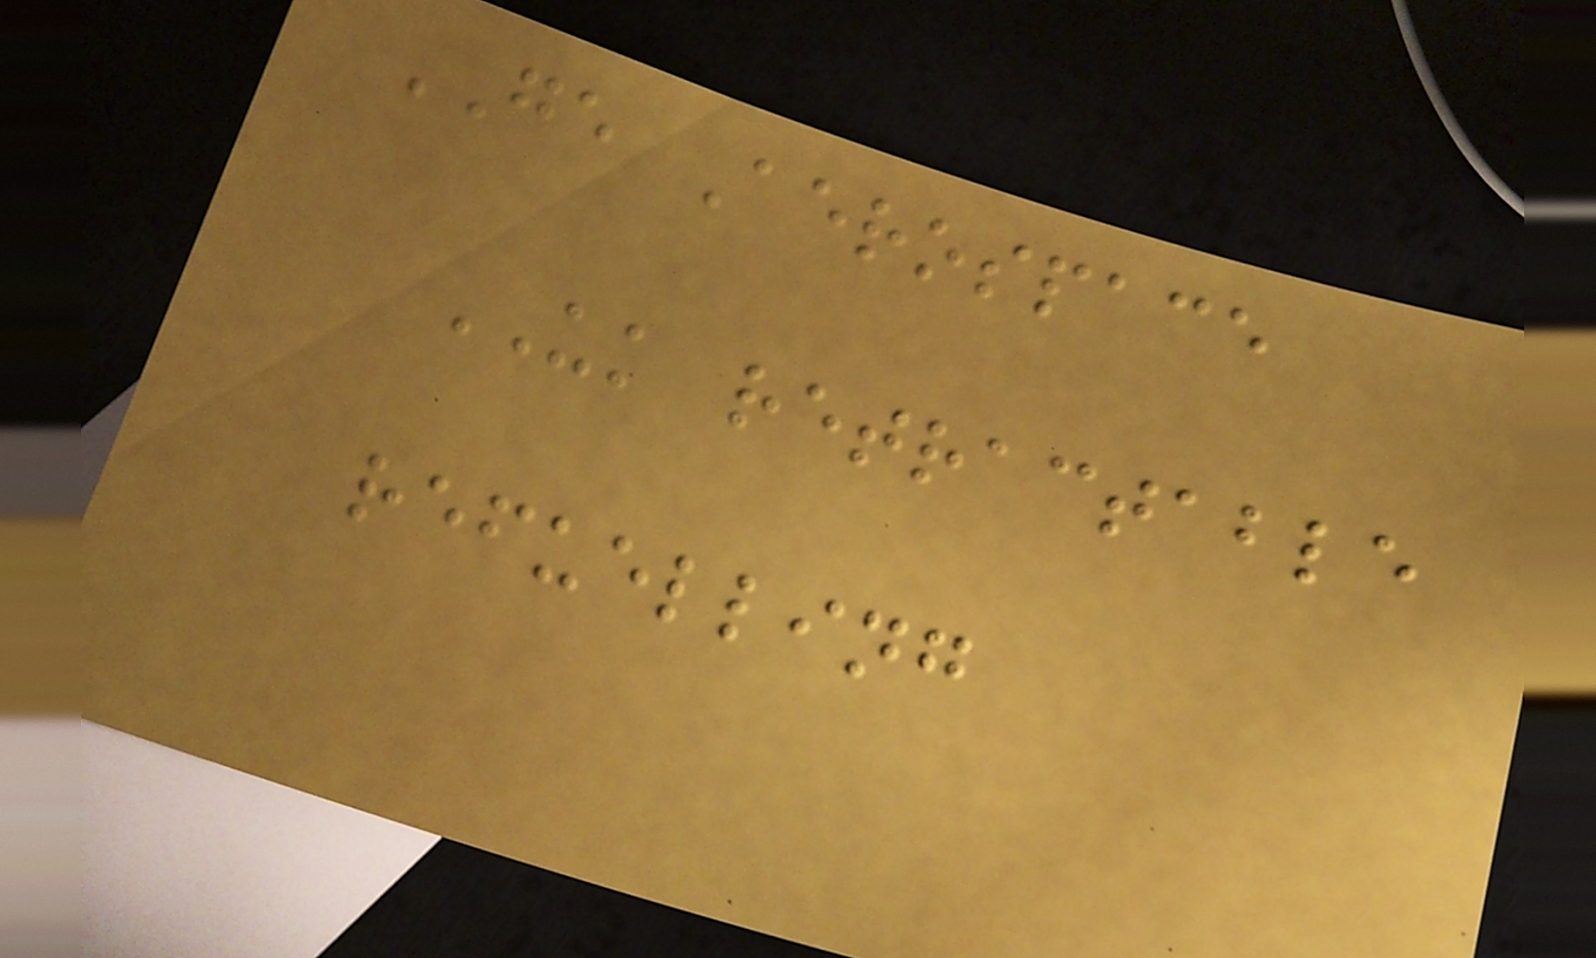GE Aerospace
UK retractable
refuelling
